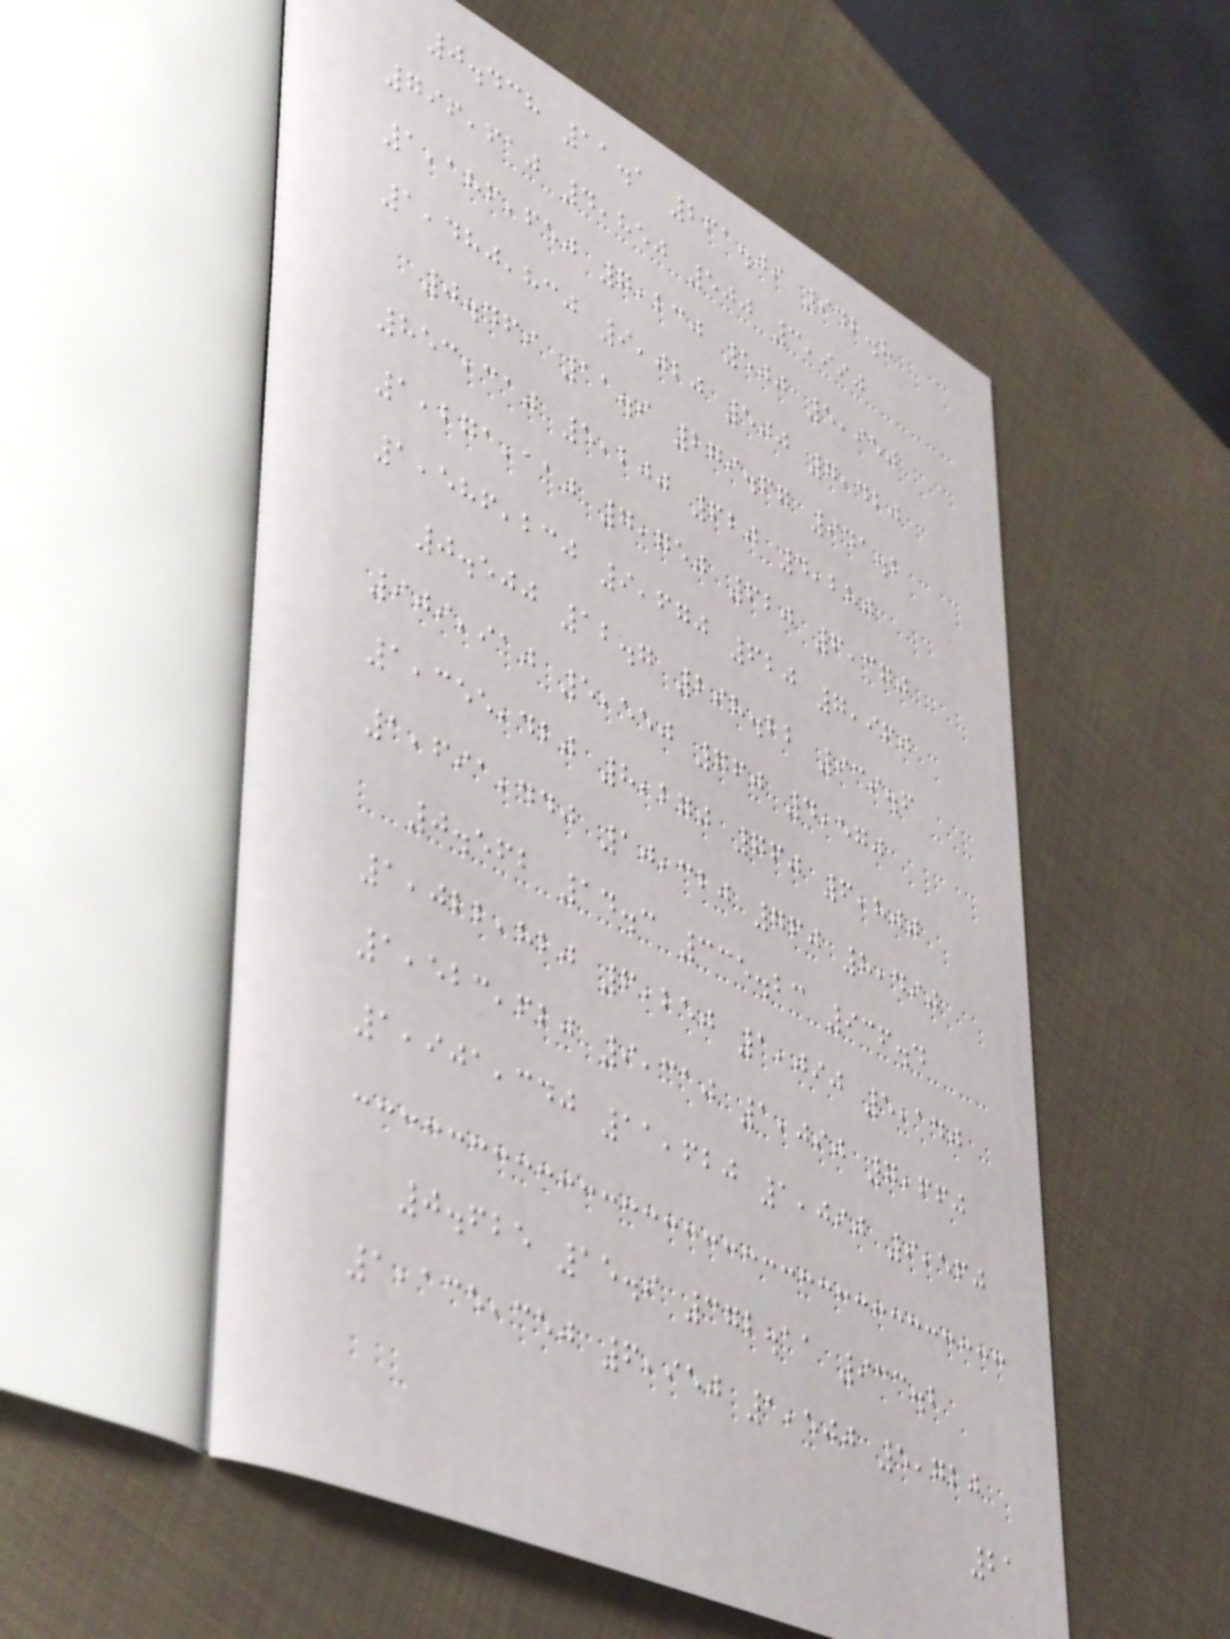0.438 11.1 261.09 942.8
796,610 4,850 500 3,990
1,186,650 7,230 500 5,950
1,480,830 9,020 500 7,420
0.469 11.9 279.67 941.2
853,310 5,200 620 4,280
1,271,110 7,750 620 6,370
1,586,230 9,670 620 7,960
0.500 12.7 298.22 939.6
909,910 5,550 760 4,570
1,355,420 8,270 760 6,800
1,691,440 10,320 760 8,490
0.562 14.3 335.23 936.4
1,022,820 6,250 1,090 5,140
1,523,620 9,310 1,090 7,660
1,901,340 11,620 1,090 9,560
0.625 15.9 372.11 933.2
1,135,350 6,950 1,500 5,720
21
